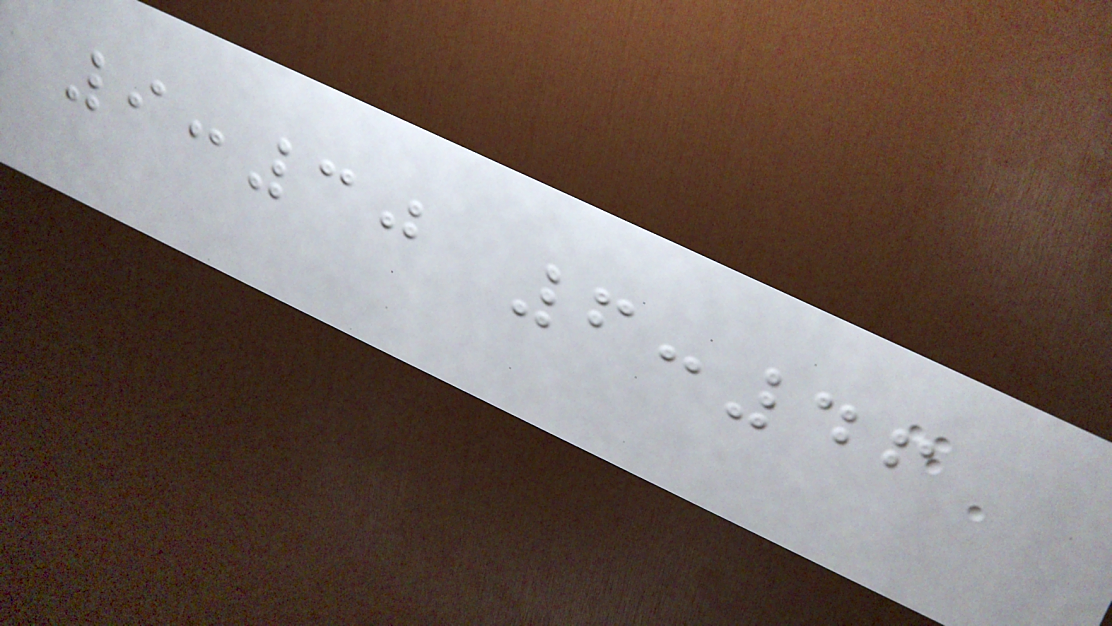9:30 6:46
